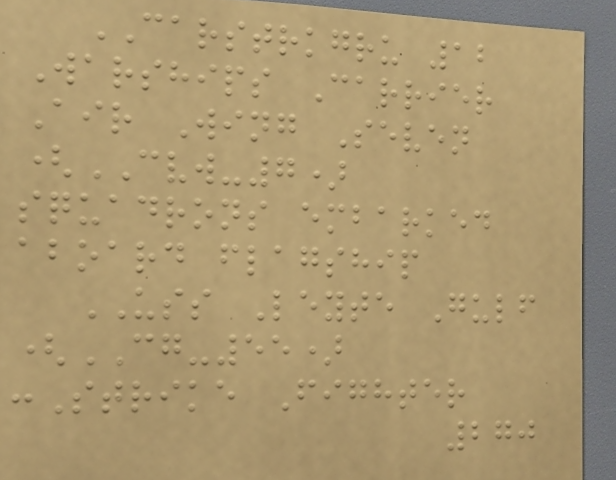CARSTRKGRU 12
Warships Carrier
Air Wing Seven
(CVW-7)
squadrons embarked
aboard flagship
USS Leyte Gulf
(CG-55)
:Strike Fighter
270
